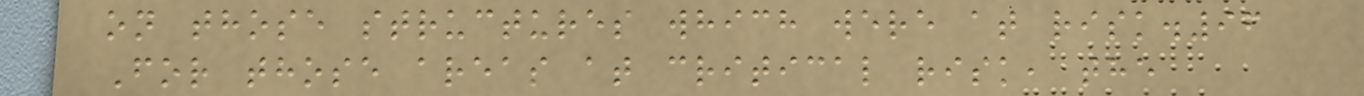on those structures which were at risk.96
For those areas at critical risk, the
